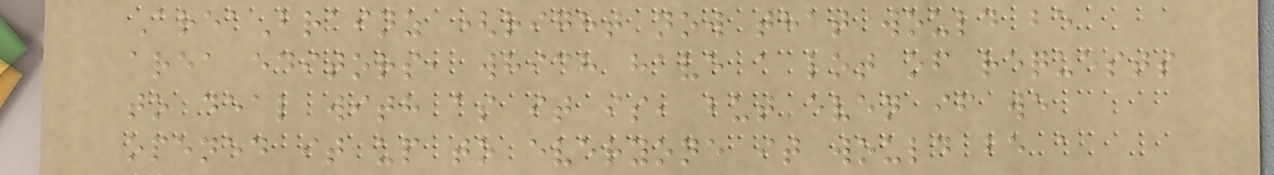AreaBrainz (right now that would be
area editors, which have a lot of requests
to deal with as it is, but even if we
opened it up to everyone it would be a
